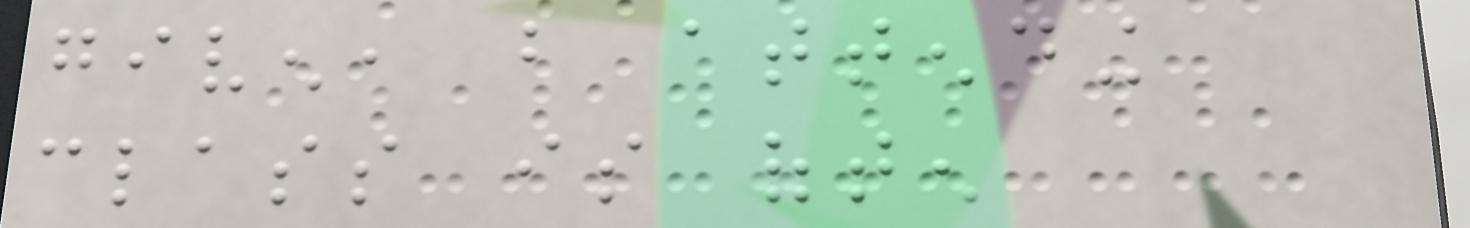given, but attending
class is often
